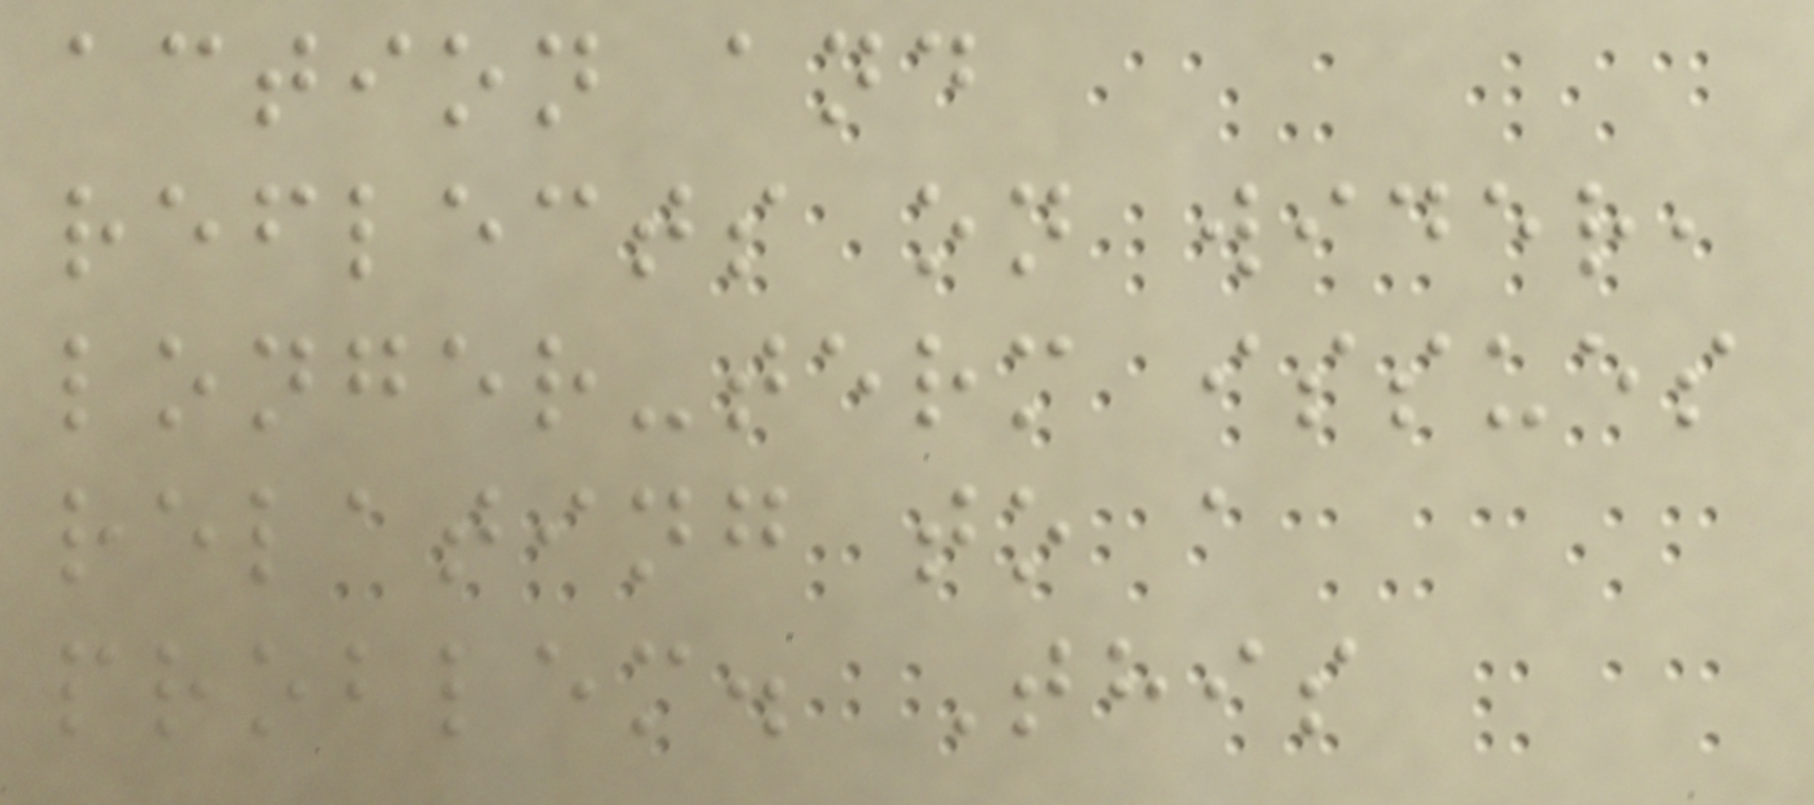action and
reflects on wider,
longer-term issues
relating to a
problem. This
